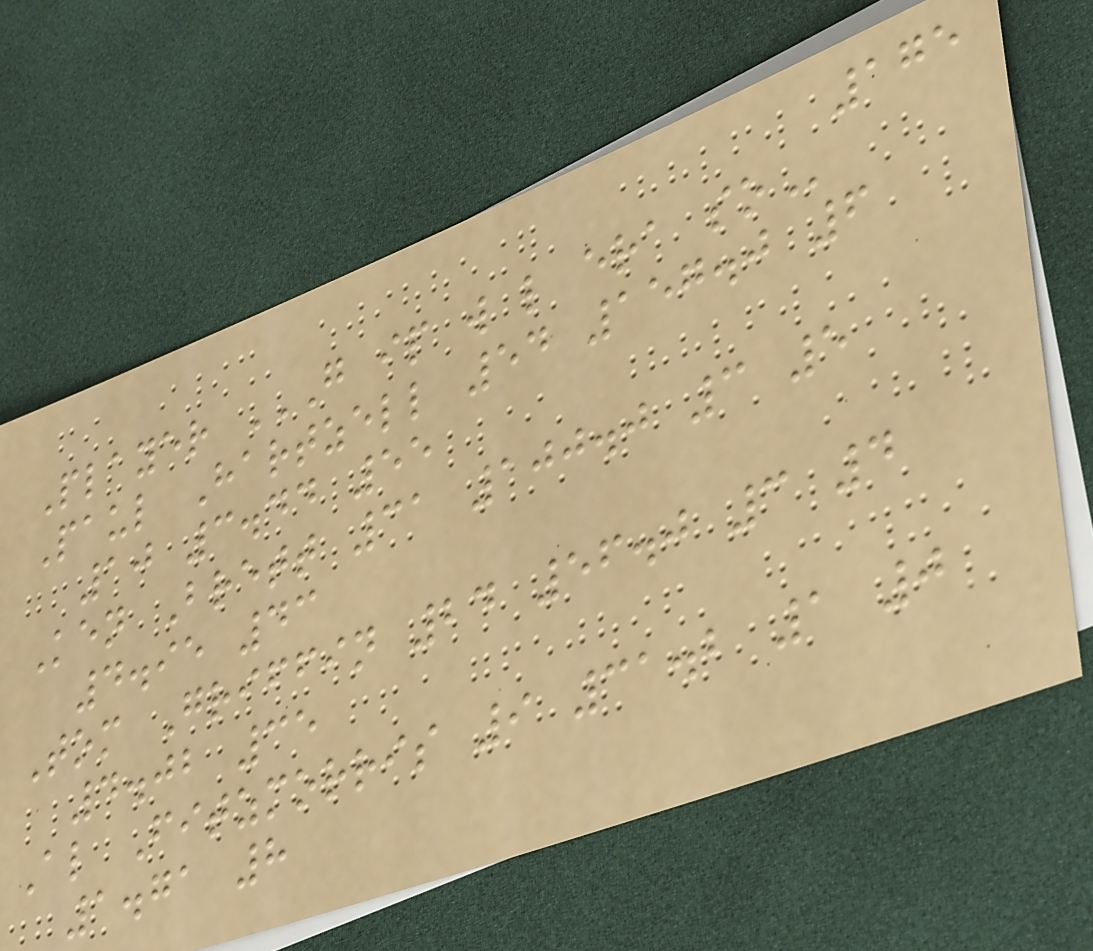175
Player G IP W L ERA SO
Paul Hartzell 54 157.0 6
10 3.44 55
Ken Brett 31 100.0 3 5
4.95 43
Tom Griffin 24 56.0 3 4
4.02 35
Al Fitzmorris 9 31.2 1 0
1.71 8
